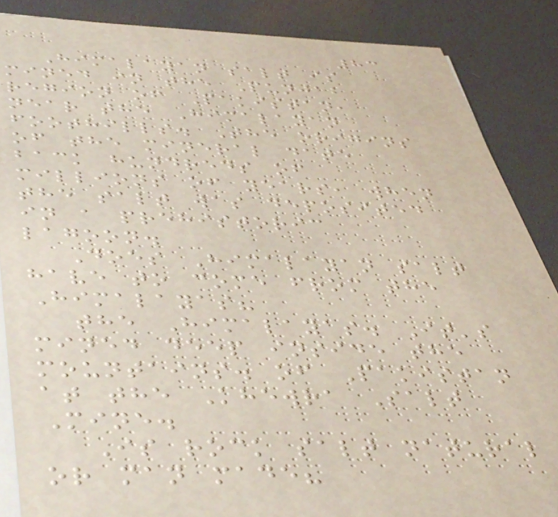83
Himalayan salt is
mined in the Punjab
region of Pakistan,
near the Himalayan
foothills. The origins
of the mineral date
back hundreds of
millions of years, when
the salt was deposited
in a prehistoric
lagoon.
Does Himalayan salt
have to come from the
Himalayas?
the Himalayas. It's
mined deep inside the
mountains. of Pakistan
at the Khewra Salt
Mine.
Is rock salt natural
or man made?
